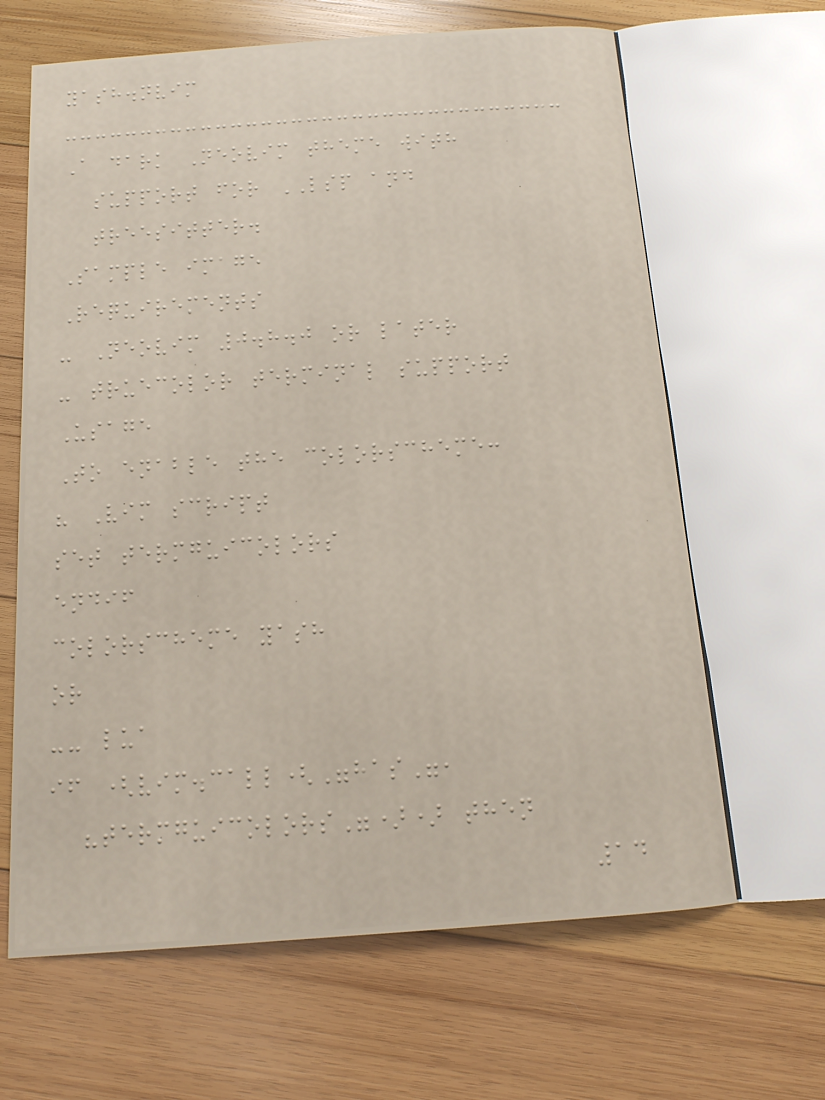yash.nvim
A dark Neovim theme with
support for LSP and
treesitter.
Sample image
Requirements
- Neovim 0.8.0 or later
- truecolor terminal support
Usage
To enable the colorscheme:
" Vim script
set termguicolors
endif
colorscheme yash
or
-- lua
if (vim.call("has",
"termguicolors")) then
14
